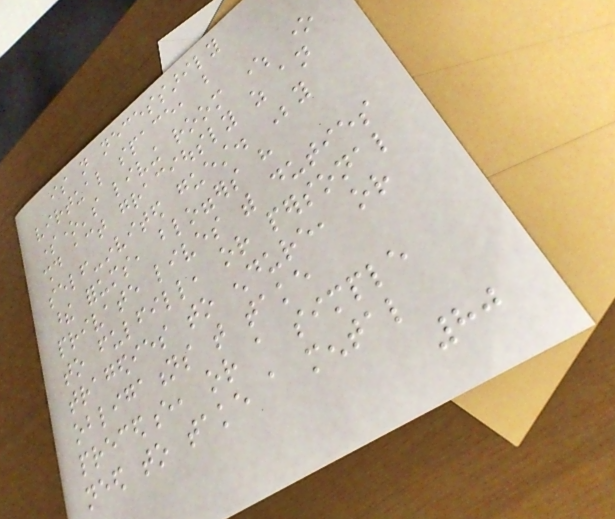is not necessarily
virtual space, but
someone's living room where one
should act graciously as an
self-invited guest. Beyond
these forums, bloggers have
private lives with duties
to fulfill, or personal
tragedies to endure, or
obligations that take
precedence, or a simple
need to take a mental
80
